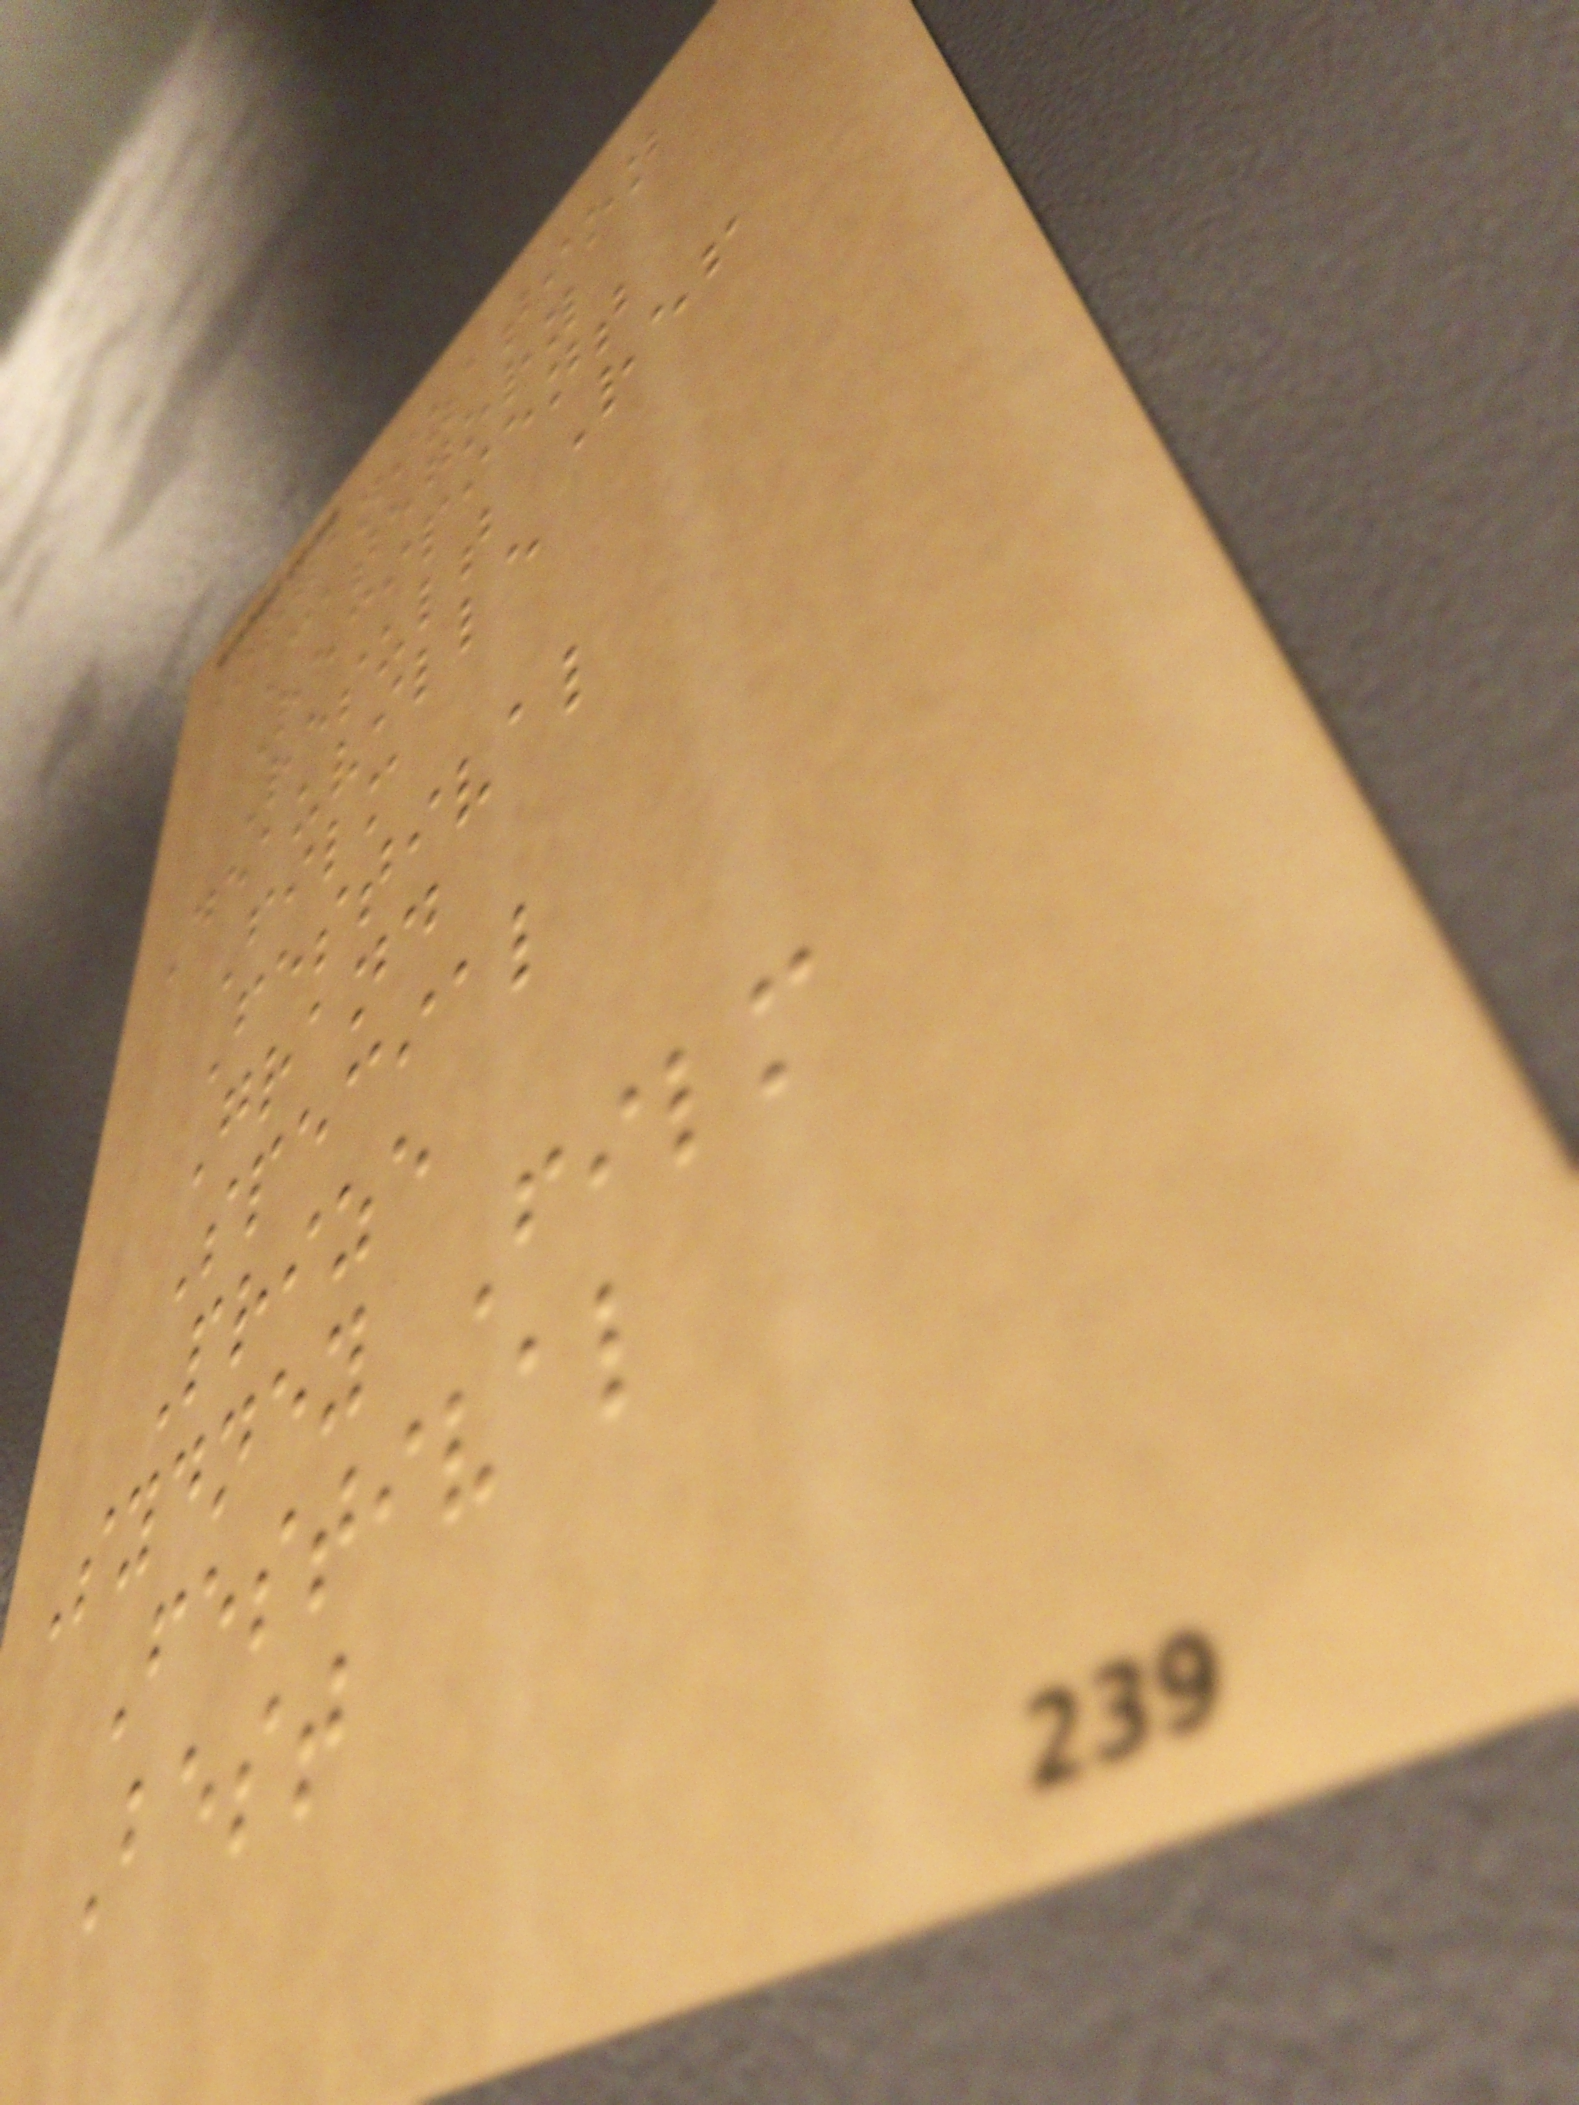Organization
Category
Recipient
Result Ref
Deauville
Film
Festival
Grand
Special
Prize
Sydney Film
Festival
Best
